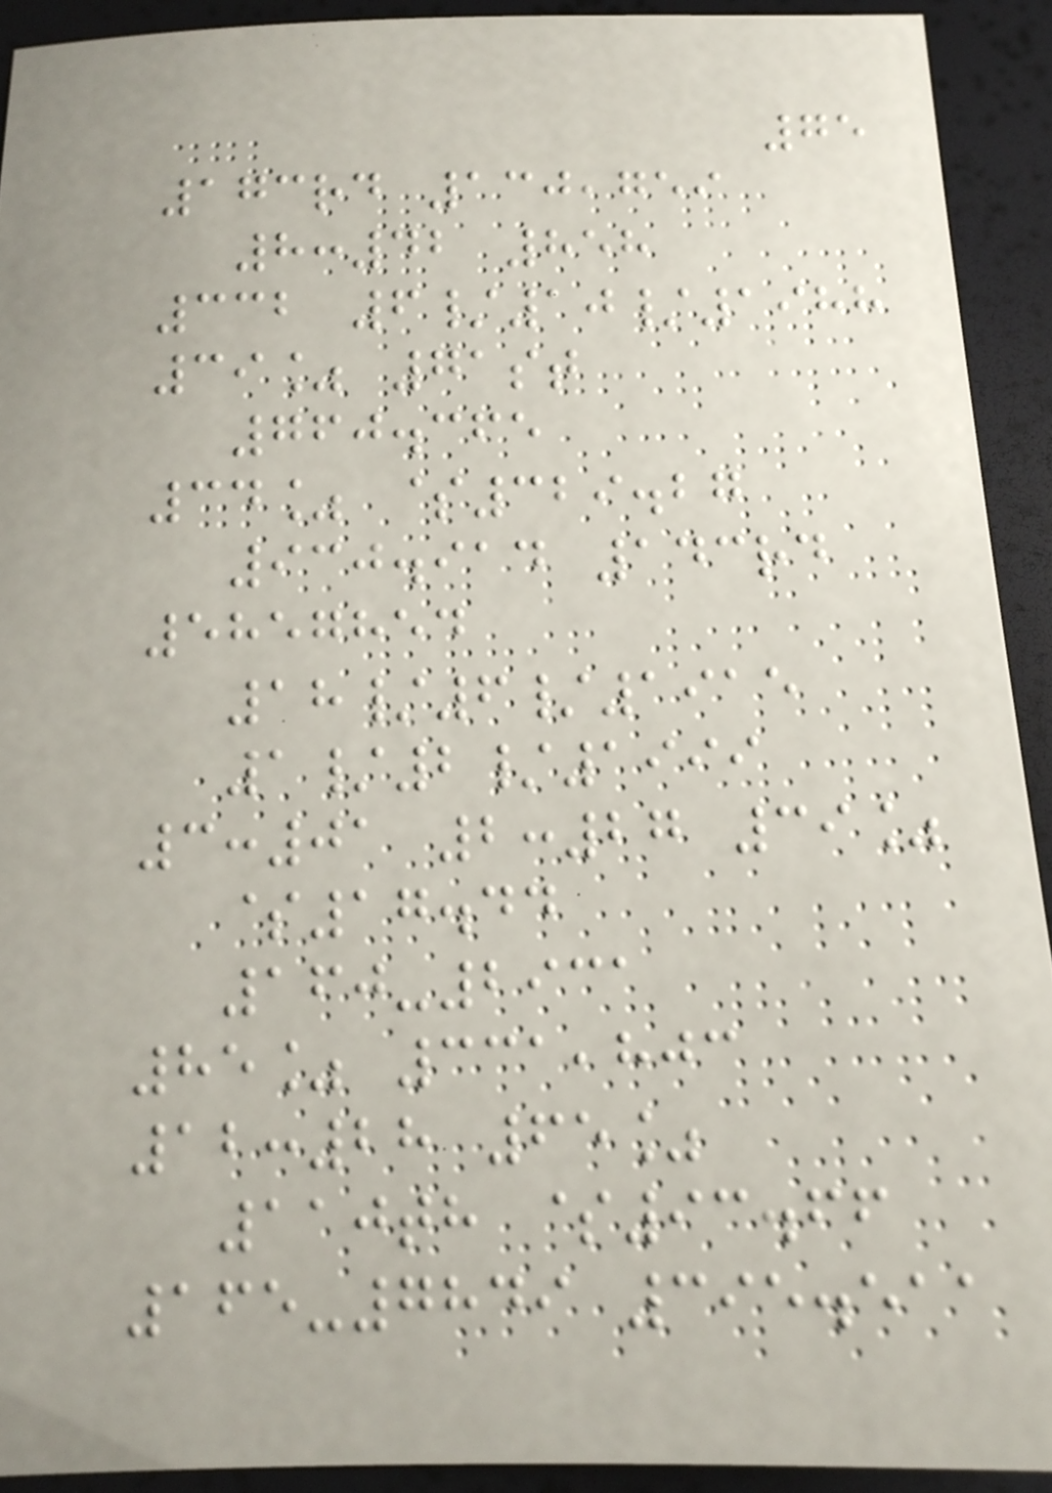75
173rd 130,759
8:42 858
332 6/10/1988
39% 71st
760.365
34% $329.27
930.914 143rd
5857854
18/6/1915
1/2/1999
3:01 2:27 39%
$17.44
160-2931
85% 331,803
12:28 65%
110th $93.66
165-7849 395.511
